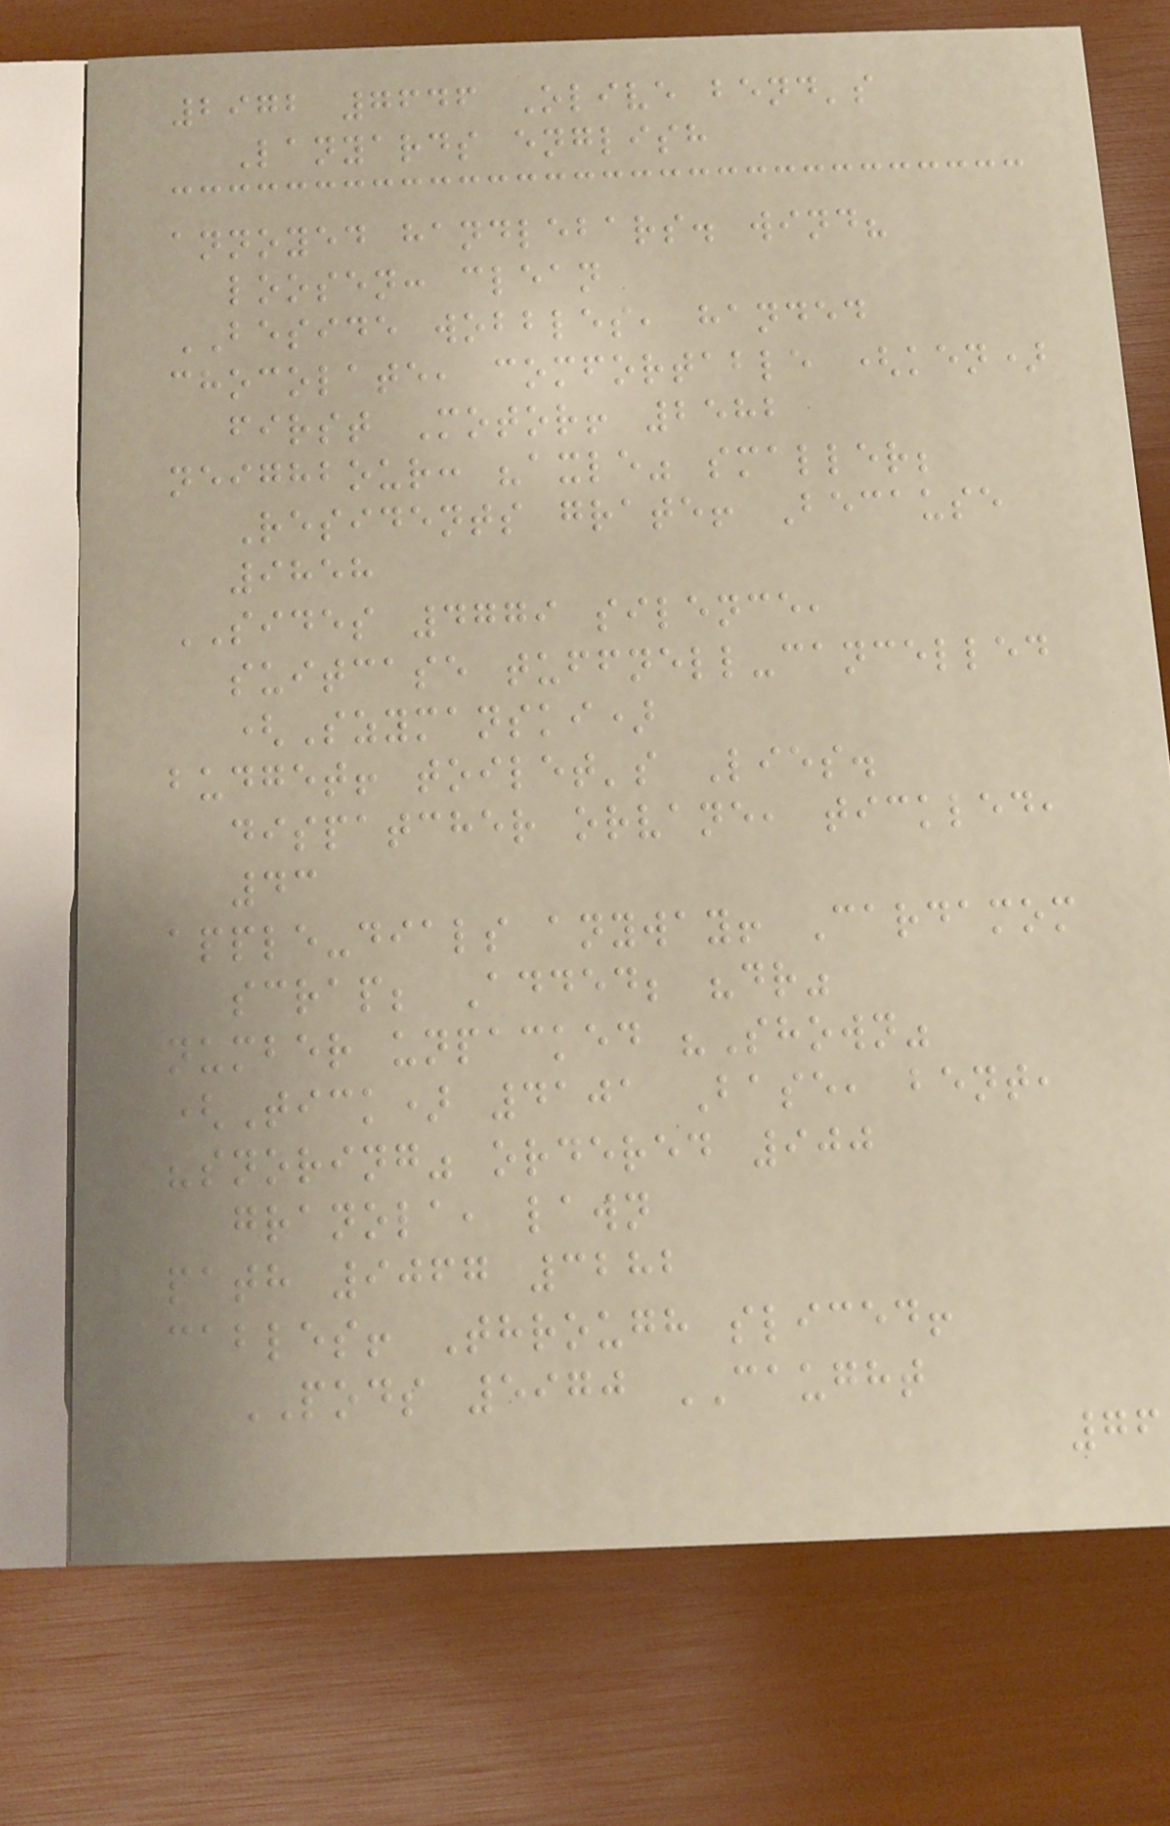2972 7646 Olive bend's
Lanyards english
annoyed handlebars. wind?
loosen: clean
BESIDE wobbles, handed
chocolate, comfortable (ken)
first Motor! 2582
neighbour: "axle" smaller;
Residents grate! Because
9858
SIDES 4779 silence,
suitcase tuffnell-cancelled
(Szymanski)
budget! toilet's Lies.
dispatcher orvane, tickled,
43
apple-dials anyway! Cardamom
scrap; Added; "dr"
number unpacked "Shown"
(Tick) 4101 Base, bent,
"snoring" ordered 900
granola, lawn
path 9067 3282
cables! Through sliced!
PODS 5970 CAUGHT
76
